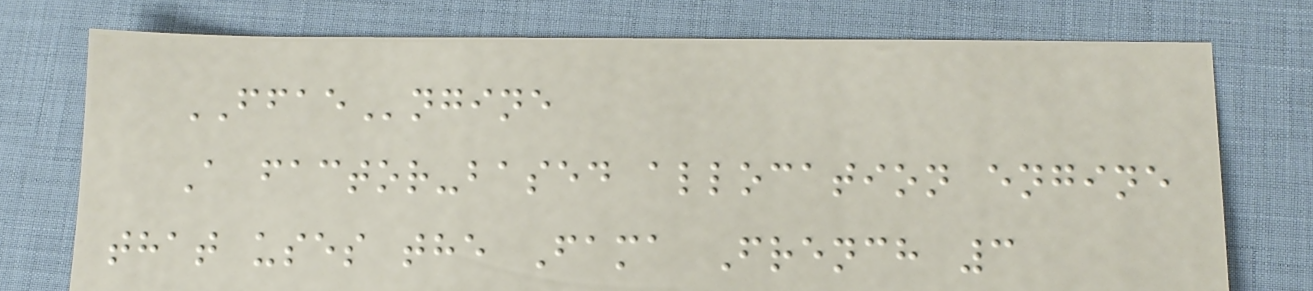FFAEngine
A factor-based allocation engine
that uses the Fama French 3
